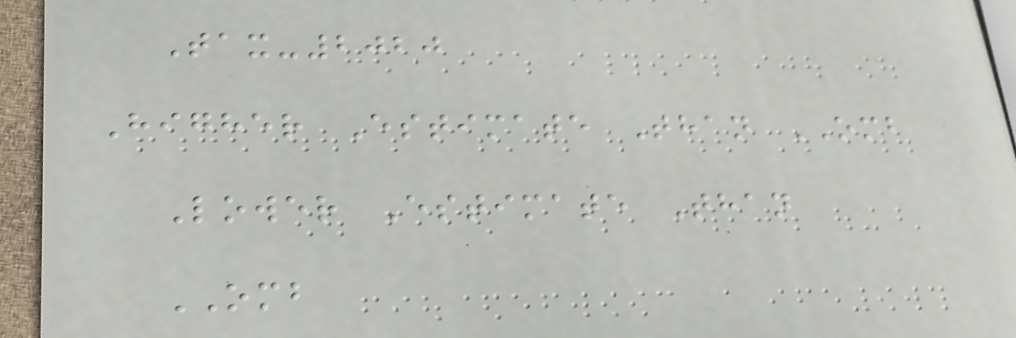Tax-2020
Higher Estimate Than OMB
Lower Estimate Than
OMB
